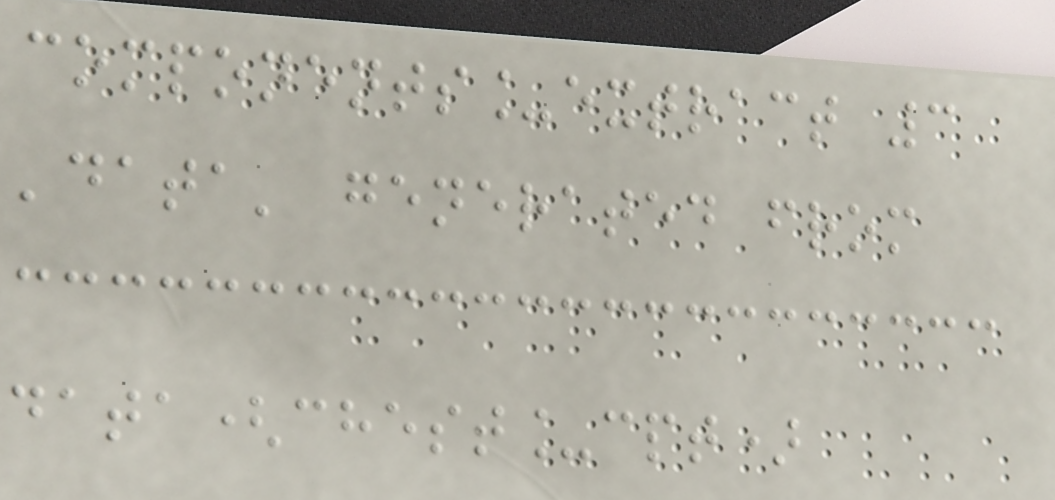components_extract 3
'data' generated from
data(chest_cpt)
